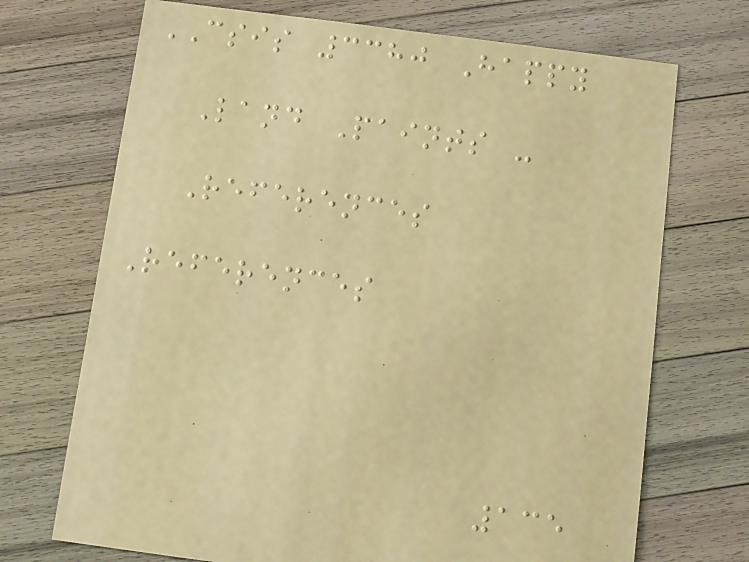CSIS 3380 Happy
Land Paints -
References
References
135
